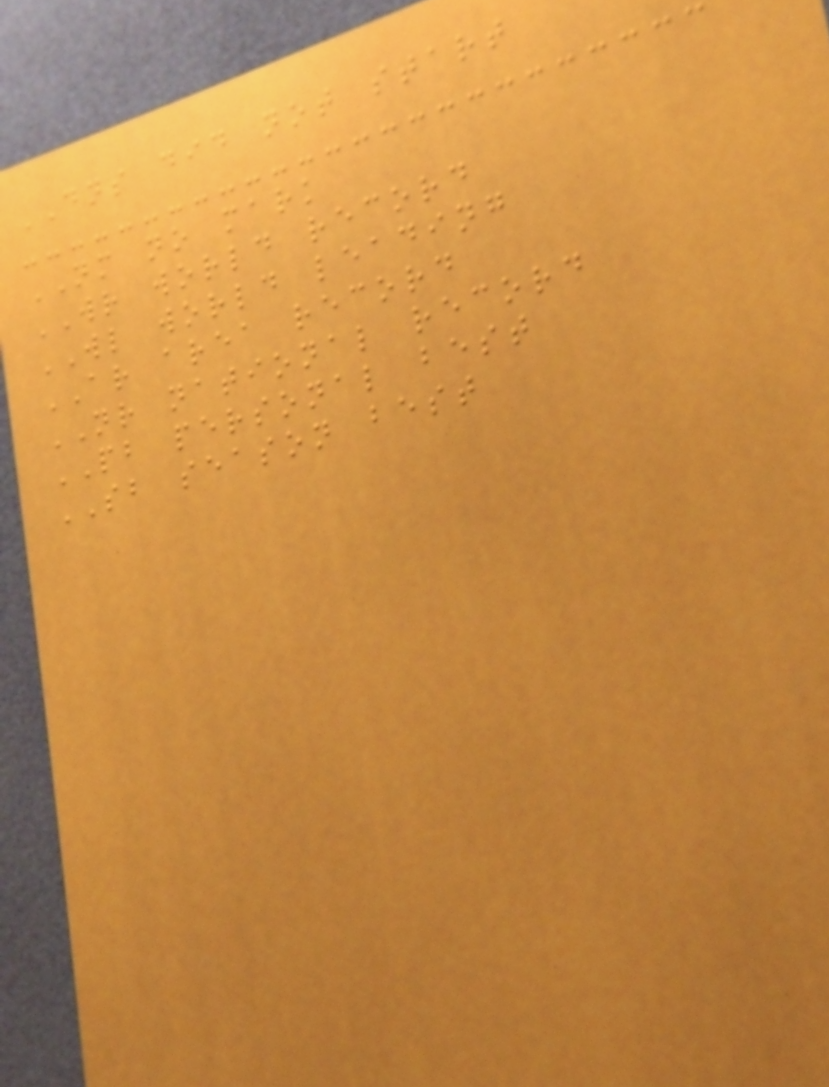DNS did not start
NM no mark
WR world record
WL world leading
AR area record
NR national record
PB personal best
SB season best
